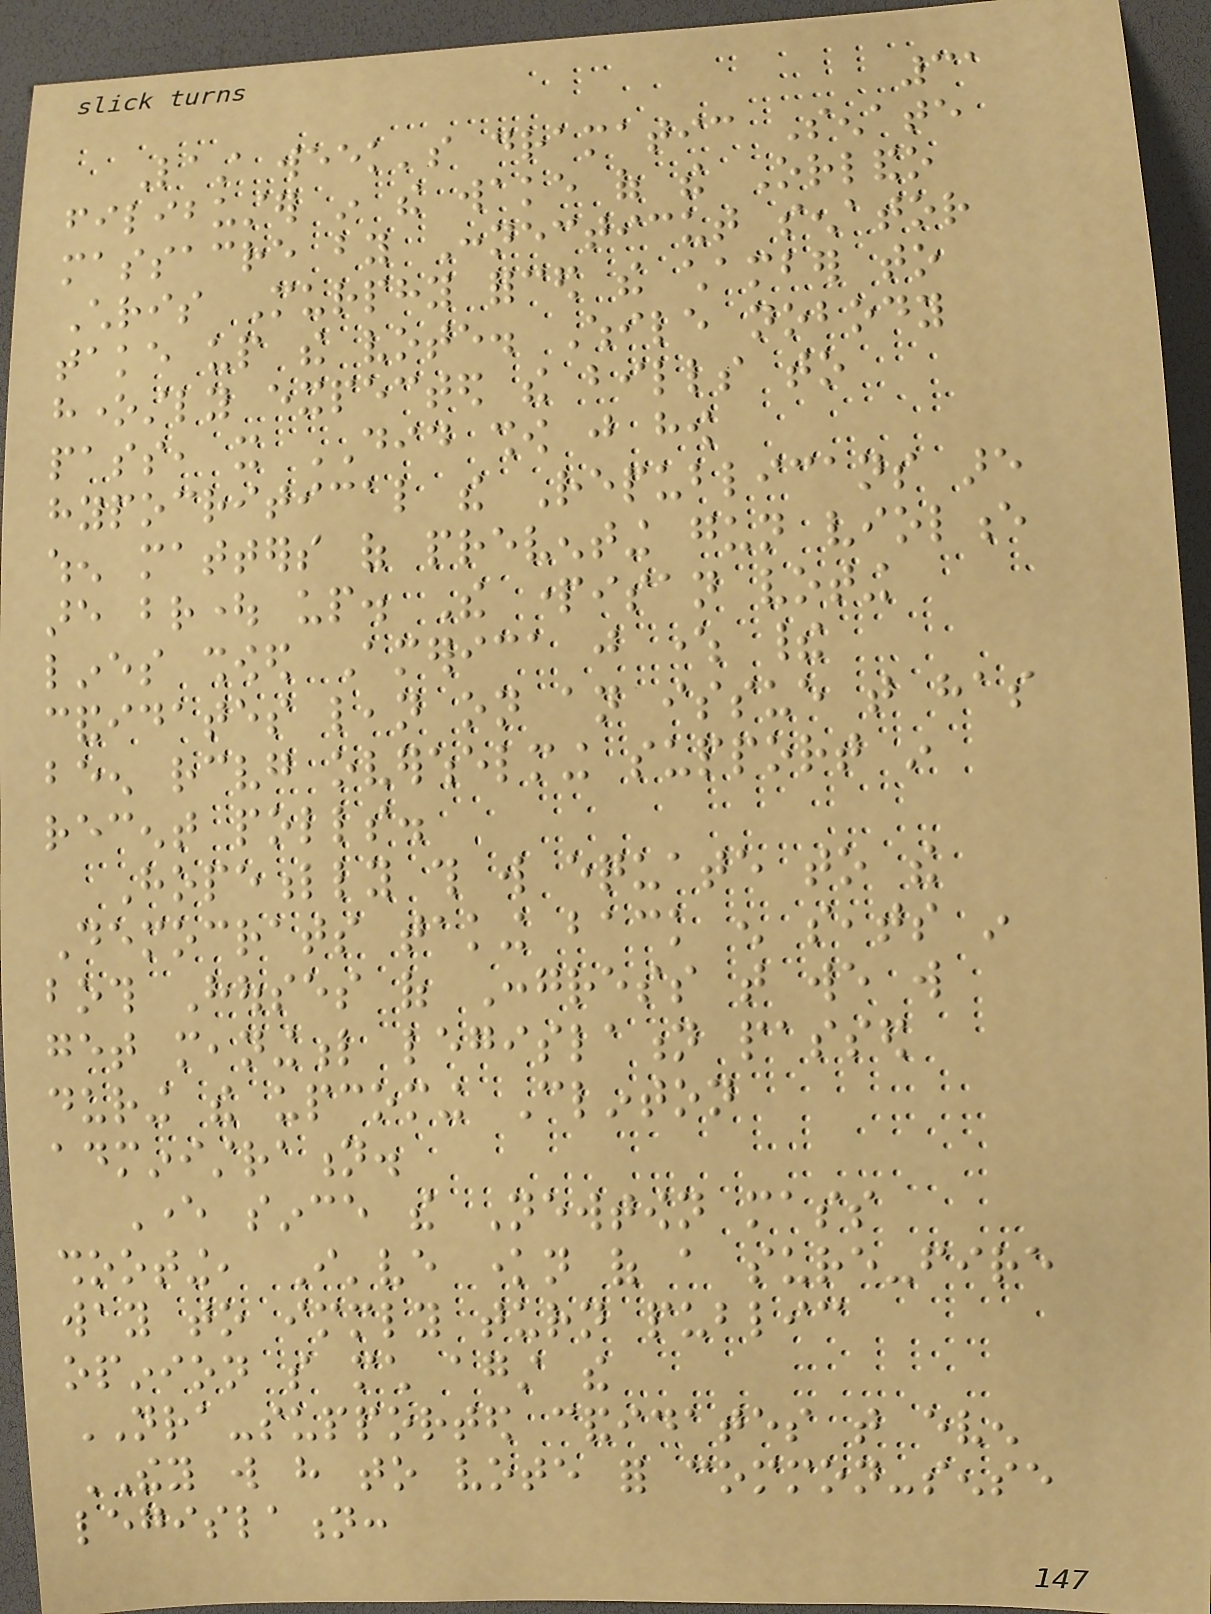31
Last week's dramatic Senate
filibuster in the wake of the Orlando
massacre by Connecticut senator
Chris Murphy forced the chamber to
take up the vote. While nobody
honestly expected the bills to
pass, it DID show just how
hypocritical the Republicans are
when matters of preventing gun violence
are brought up. The partisan voting
lines showed America just where their
candidates lean on an issue that has
been receiving overwhelming support in
recent polls.
Hopefully this will equate to the
Democrats taking back enough seats in
both Houses of Congress that we will
get meaningful legislation passed
during the upcoming Clinton
administration.
Ever since the Newtown mass
shooting, I've known of a sure-fire
way to immediately turn public
opinion so much against the
NRA-supported candidates that even
THEY will have to vote for common-sense
legislation:
